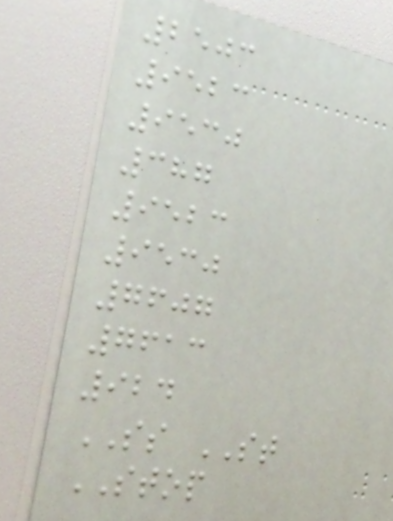2503
9523
9530
387
9523
9530
7607
7613
924
SS ST
STOP
